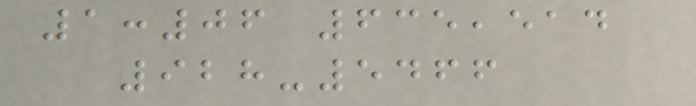1:06 635,514
928-5466
